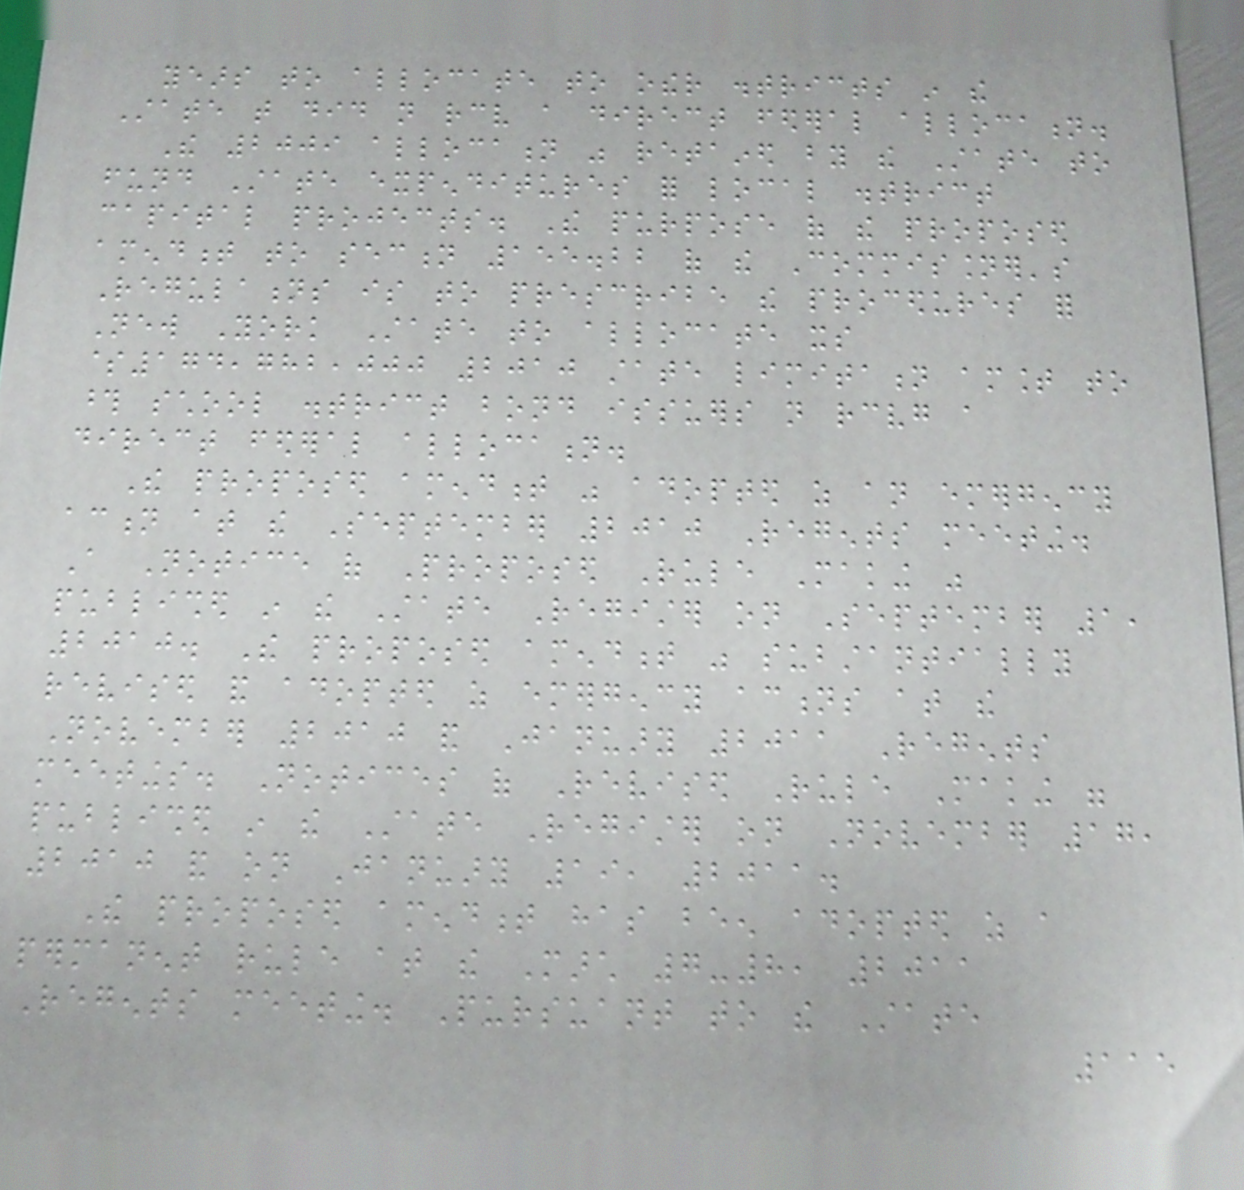years to allocate to other districts in the
State that did not receive a direct federal allocation.
The 2009 allocation was retained by the State to
fund State expenditures for local district
capital projects. The purpose of the proposed
amendment to section 155.22 of the Commissioner's
Regulations is to prescribe the procedures for
New York State to allocate its
$174,782,000 2010 state limitation amount to
those school district bond issuers not receiving a
direct federal allocation.
The proposed amendment was adopted as an emergency
action at the September 2010 Regents meeting.
A Notice of Proposed Rule Making was
published in the State Register on September 1,
2010. The proposed amendment was substantially
revised and adopted as emergency actions at the
November 2010 and January 2011 Regents
meetings. Notices of Revised Rule Making were
published in the State Register on November 17,
2010 and on January 19, 2011.
The proposed amendment has been adopted as a
permanent rule at the March 7-8, 2011
Regents meeting. Pursuant to the State
115
